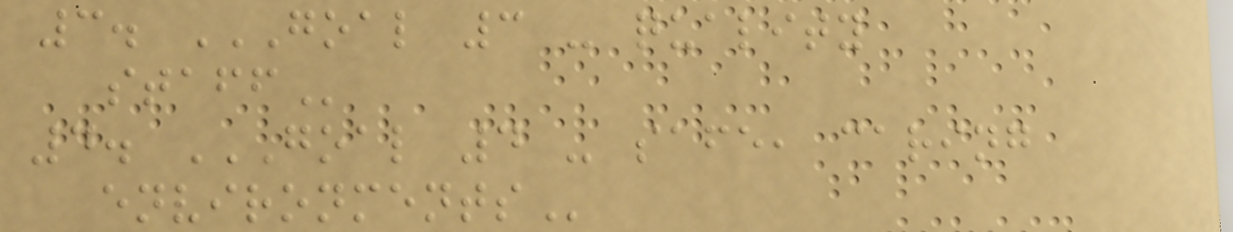3. GOAL 3 - QUALITY
STAFF
4. GOAL 4 - SAFE, CARING
ENVIRONMENTS
